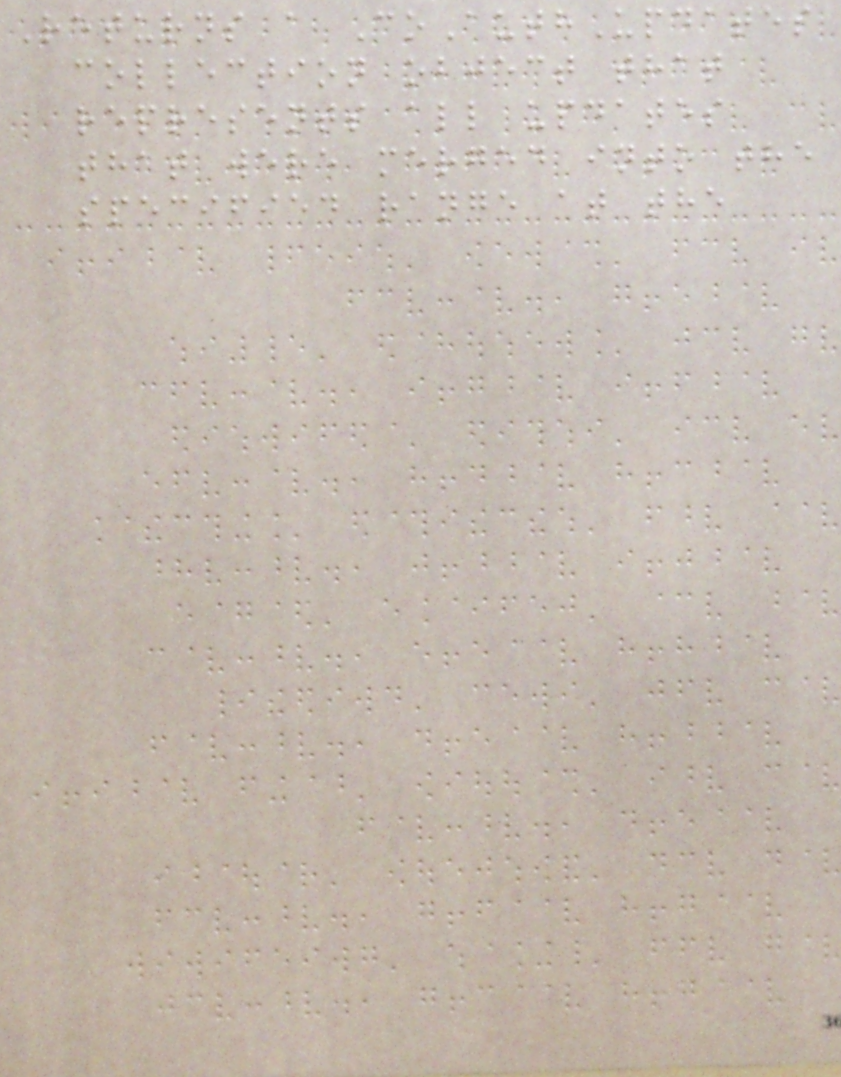Returns a CoAuthUpdates
collection object that
represents all updates
that were merged into the
specified range at the
